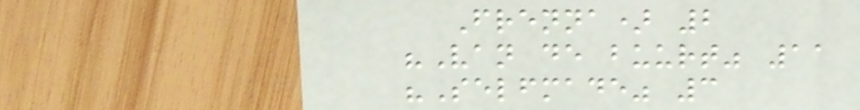Frenna) 2
"Van de buurt" 11
"Selfmade" 3
